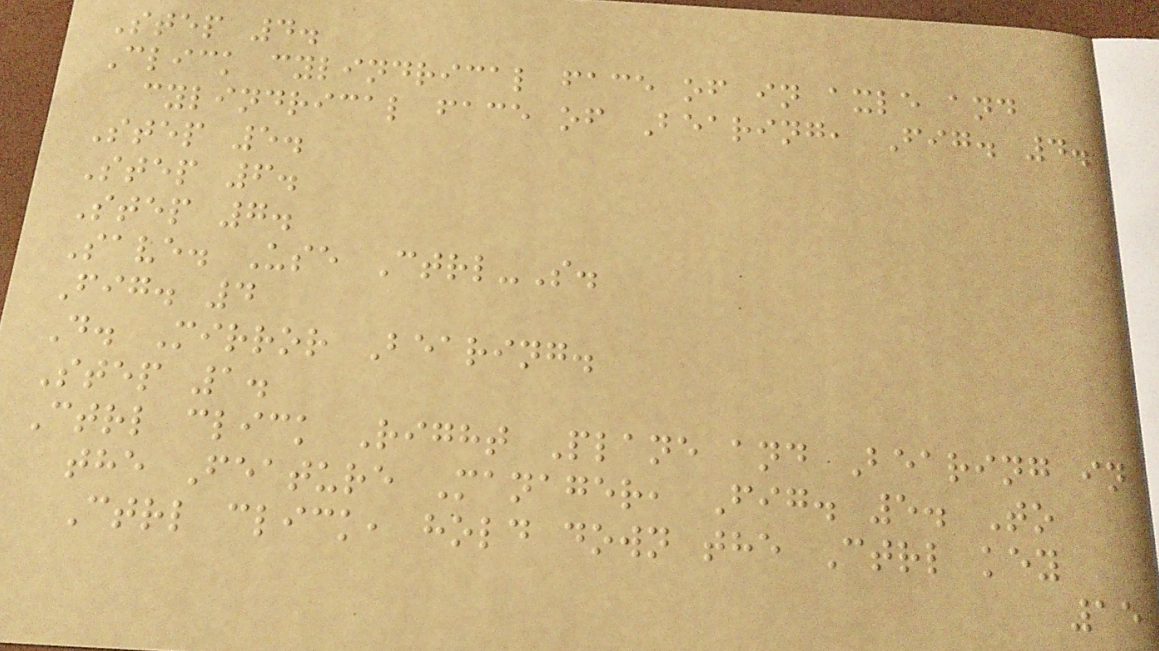Step 4.
Click cylindrical face of in axle and
cylindrical face of Bearing, Fig. 4.
Step 5.
Step 6.
Step 7.
Save. Use Ctrl-S.
Fig. 4
D. Mirror Bearing.
Step 1.
Ctrl click Right Plane and Bearing in
the Feature Manager, Fig. 5. To
Ctrl click, hold down the Ctrl key
15
